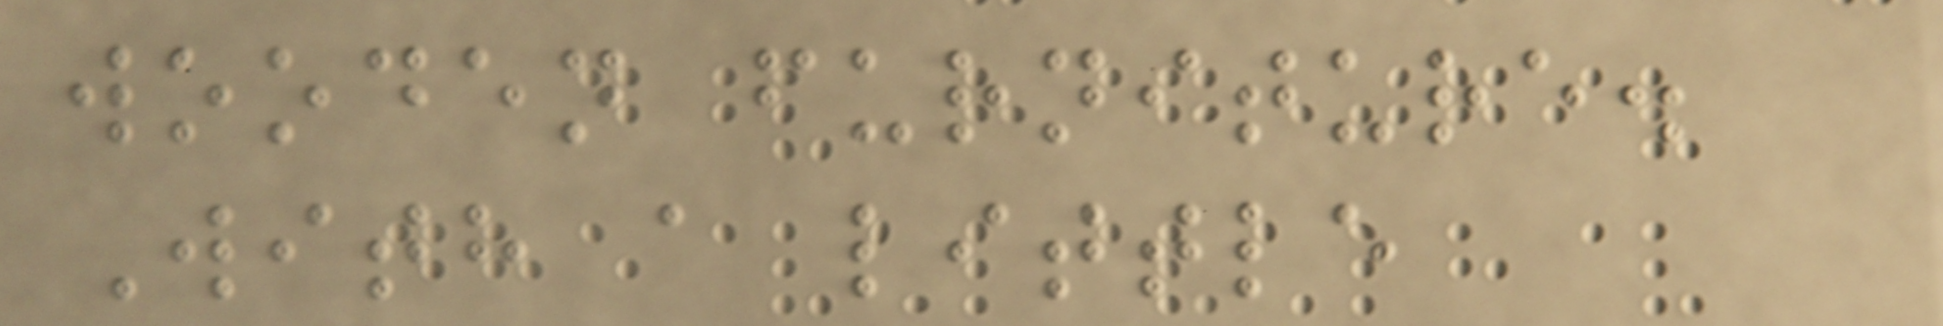wooden furniture.
With a little
